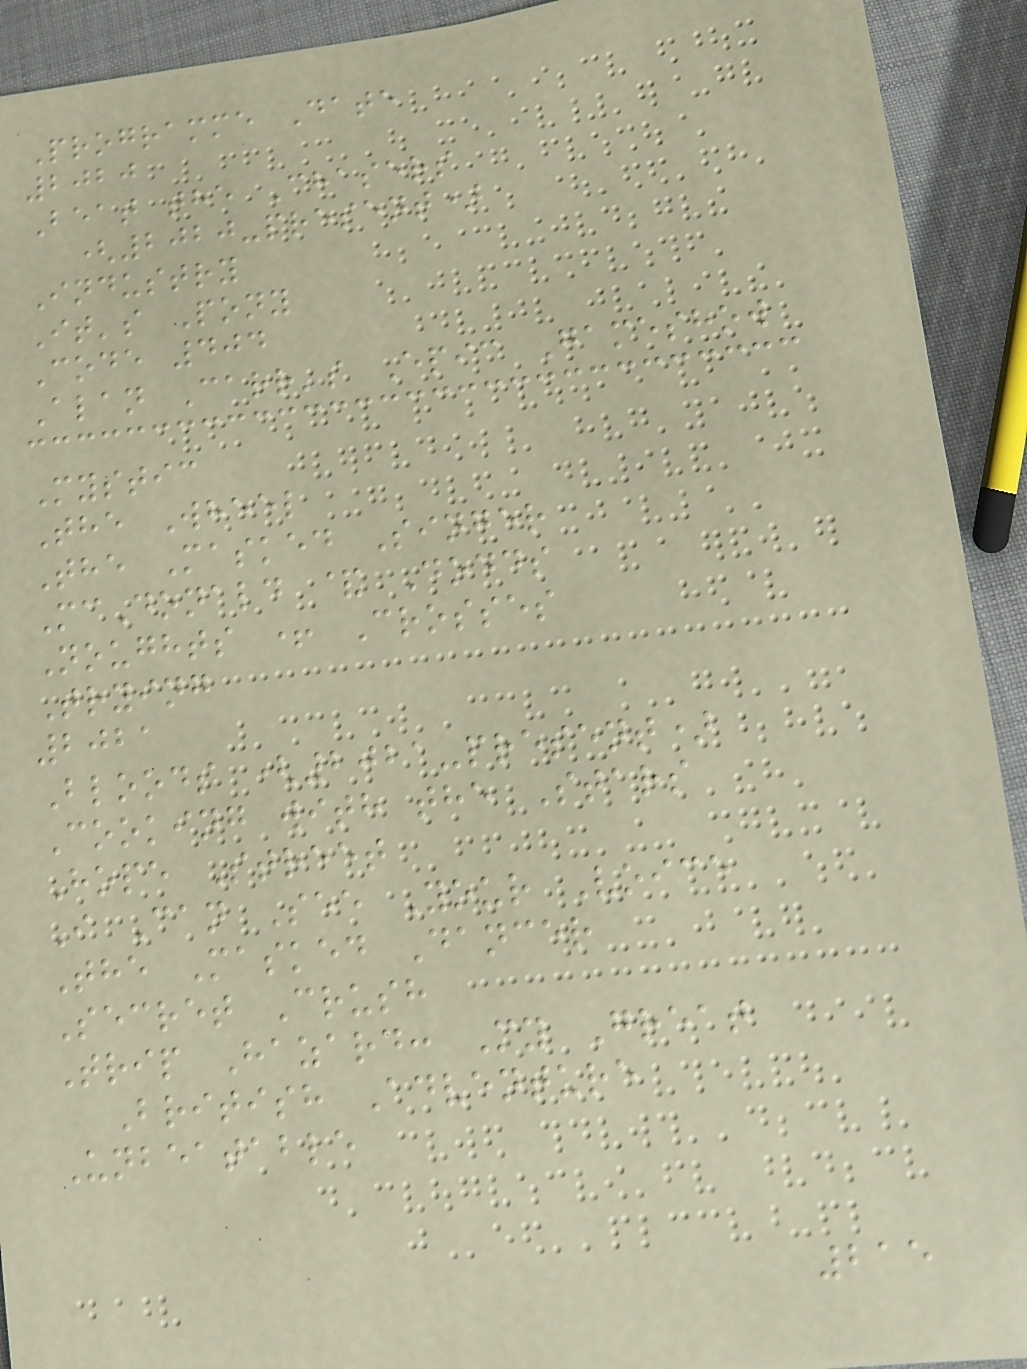Programme Date
2020
Beat the Chasers
(2020-present)
Industry
It's Pony
Code 404
Alan Carr's Epic Gameshow
Mystic
The Wheel
The Masked Singer
McDonald & Dodds
Noughts + Crosses
Trying
2021
Bloods (2021-present)
Cooking with the Stars
Hope Street
I Can See Your Voice
The Masked Dancer
Secret Crush
Trip Hazard: My Great
British Adventure
Unbeatable
215
